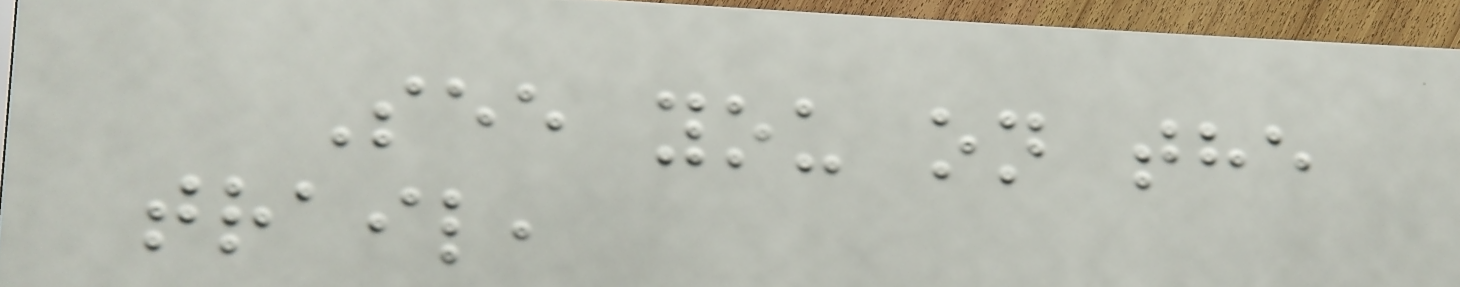See you on the
trail,
